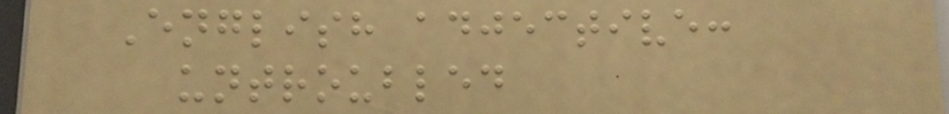English adjective:
untroubled
